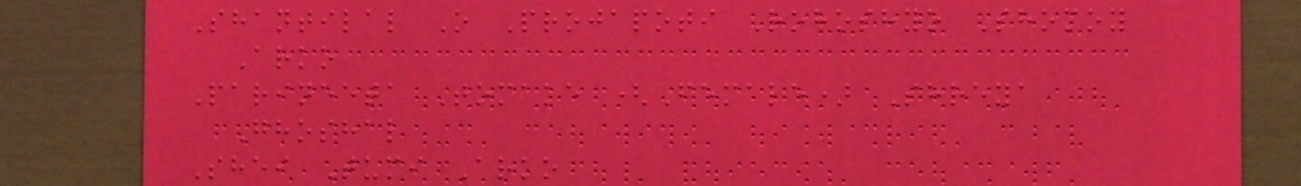Shantilal O Projapoti Rohoshyo Shomoy
Arko
Parineeta Tomake (Female) Shreya
Ghoshal
Shei Tumi Arko
